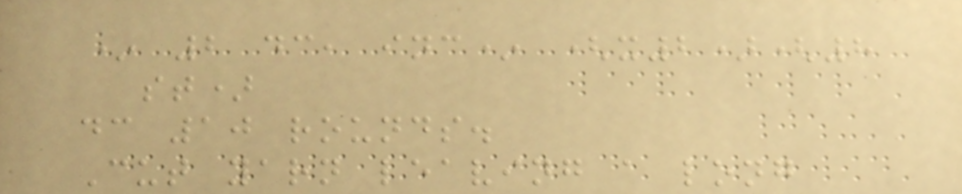* 2 dc, inc* (x2)(8
st)
dc 10 rounds.
Cut yarn leaving a long
